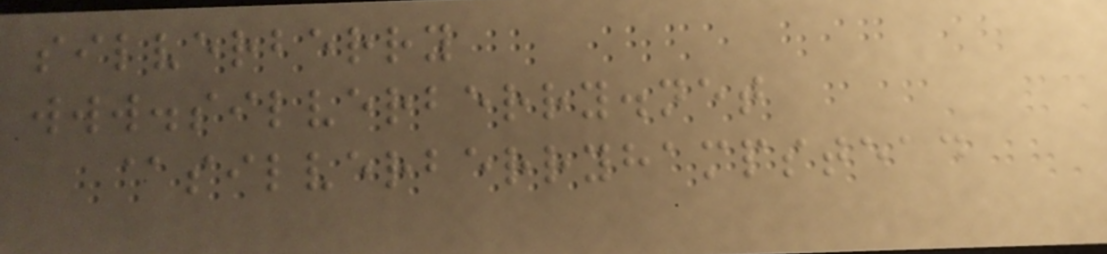silverberry
www.silverberry.net
@silverberryhampstead
